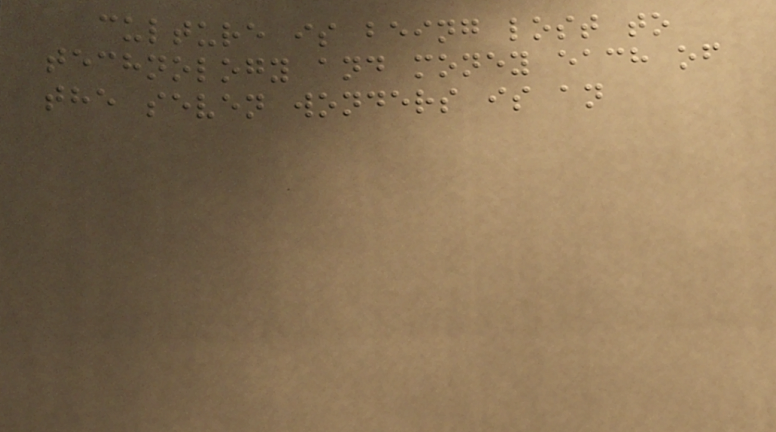culture is being lost to
technology and money each of
the seven wonders is an
